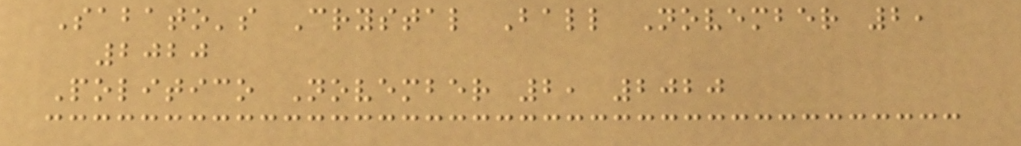Sabato's Crystal Ball November 2,
2020
Politico November 2, 2020
